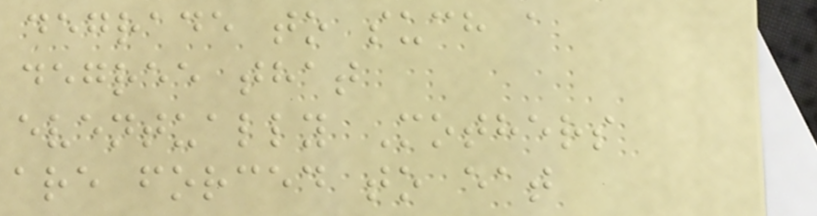degrade to such a
degree that
eventually Mothers
are forced to eat
